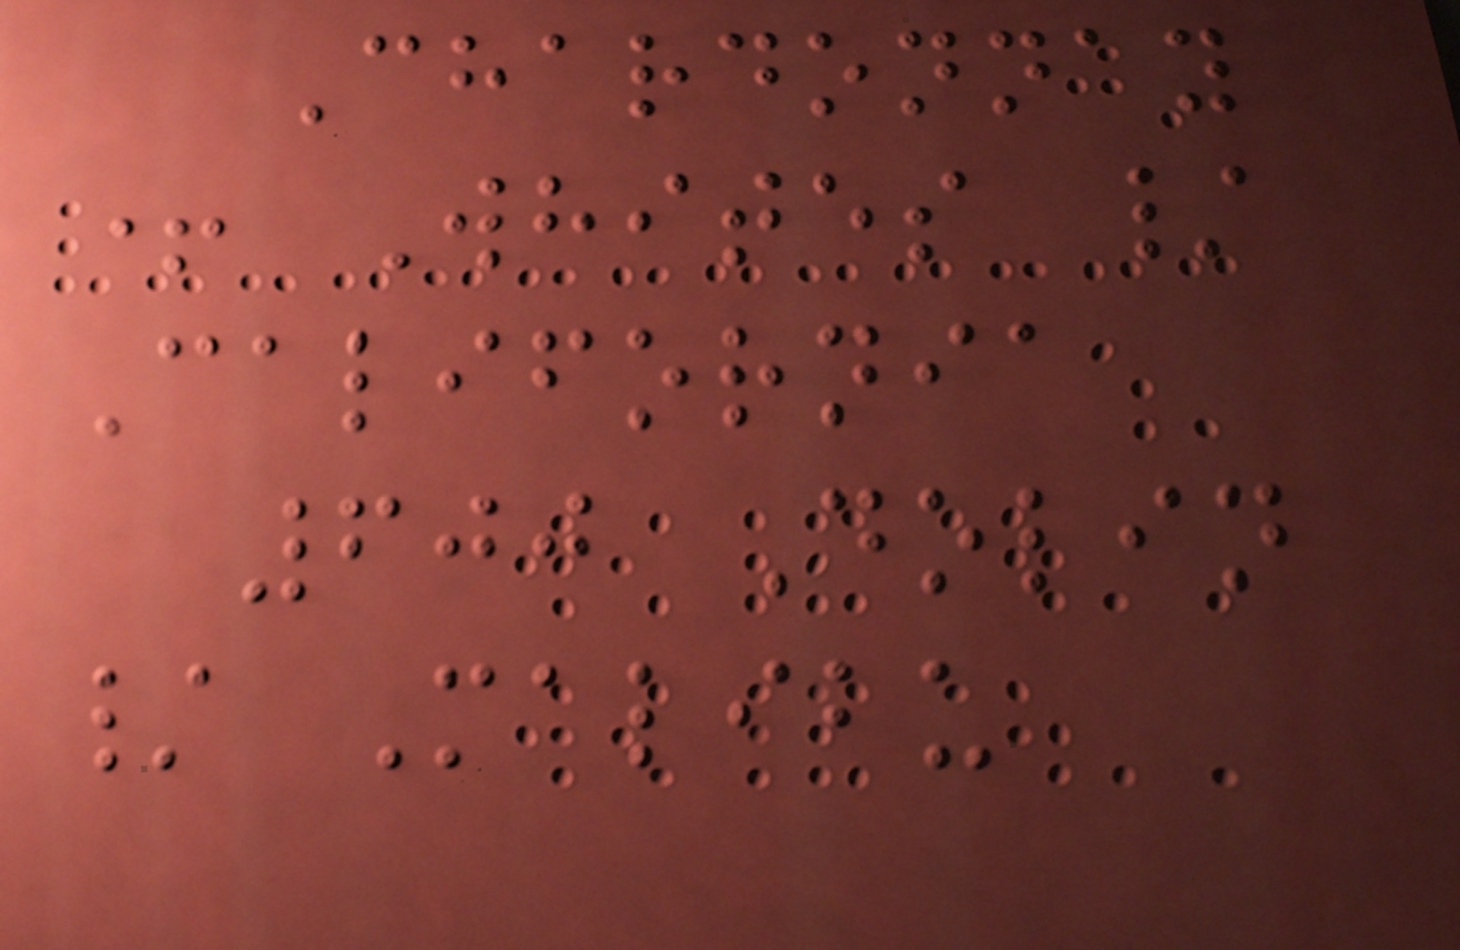Chardonnay
+ Whites /
California
600 Dolin
/ Malibu
